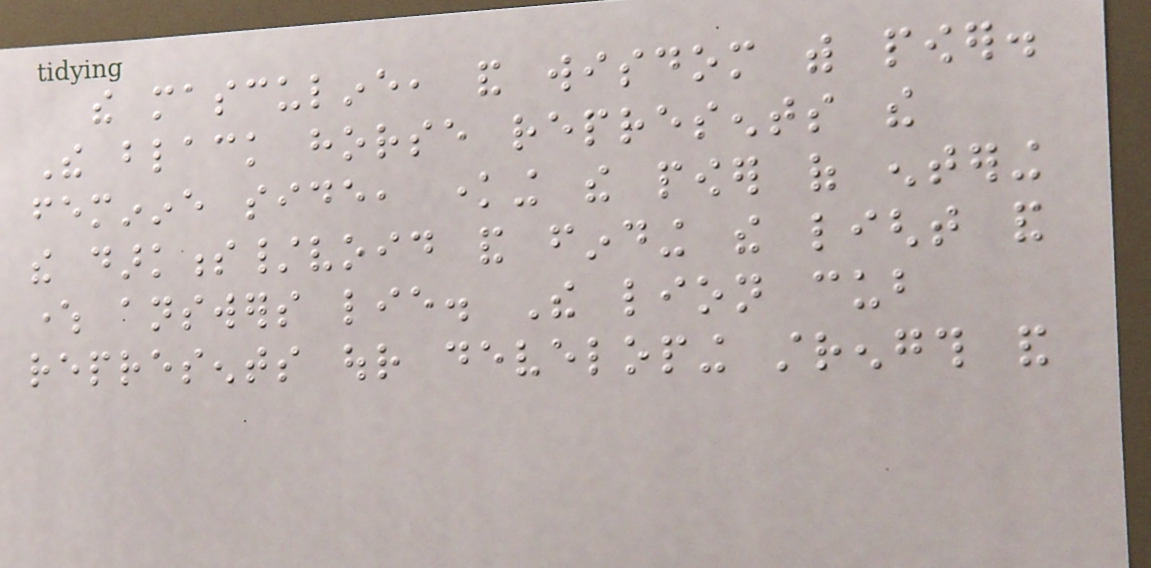the masculine, and wisdom with power.
The black horse represents the
feminine side, knowing the power of entering
the darkness/void and finding the light and
where answers lie. The lion cub
represents our developing strength and
